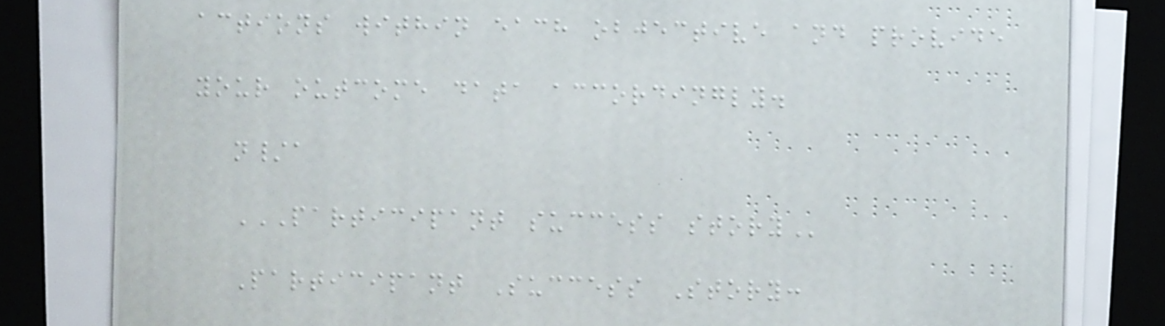actions within each objective and provide
your outcome data accordingly.
n/a
PARTICIPANT SUCCESS STORY
Participant Success Story:
